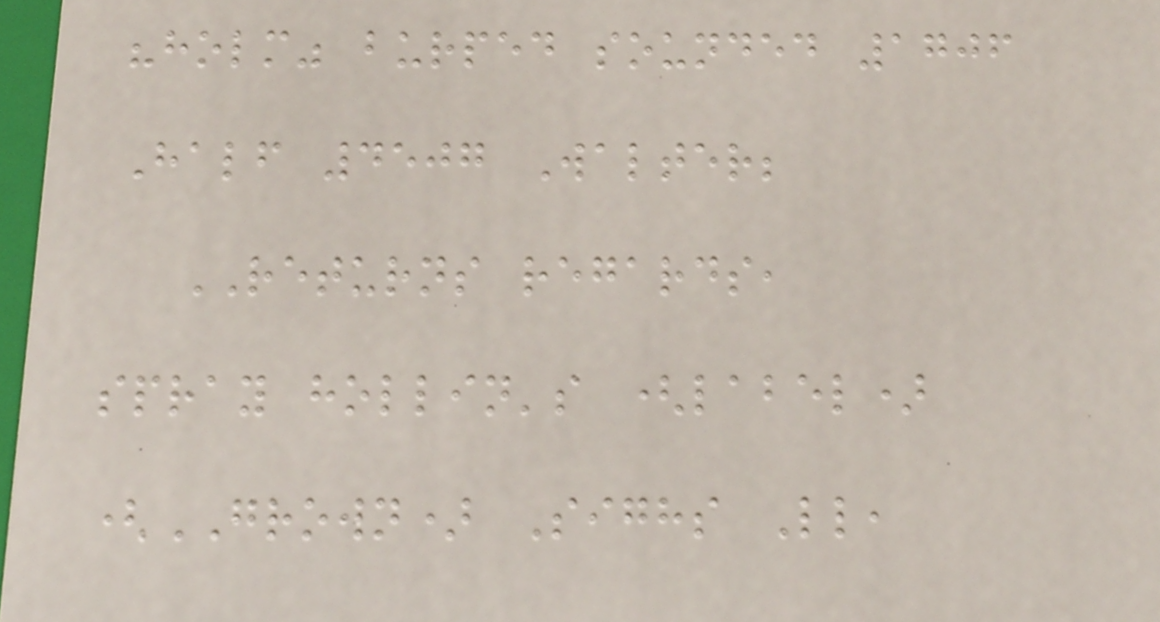"holm" burped sounded 1706
Half 4507 Walter;
RETURNS regards,
spray hollin's (label)
(GROWN) Sighs Ll,
